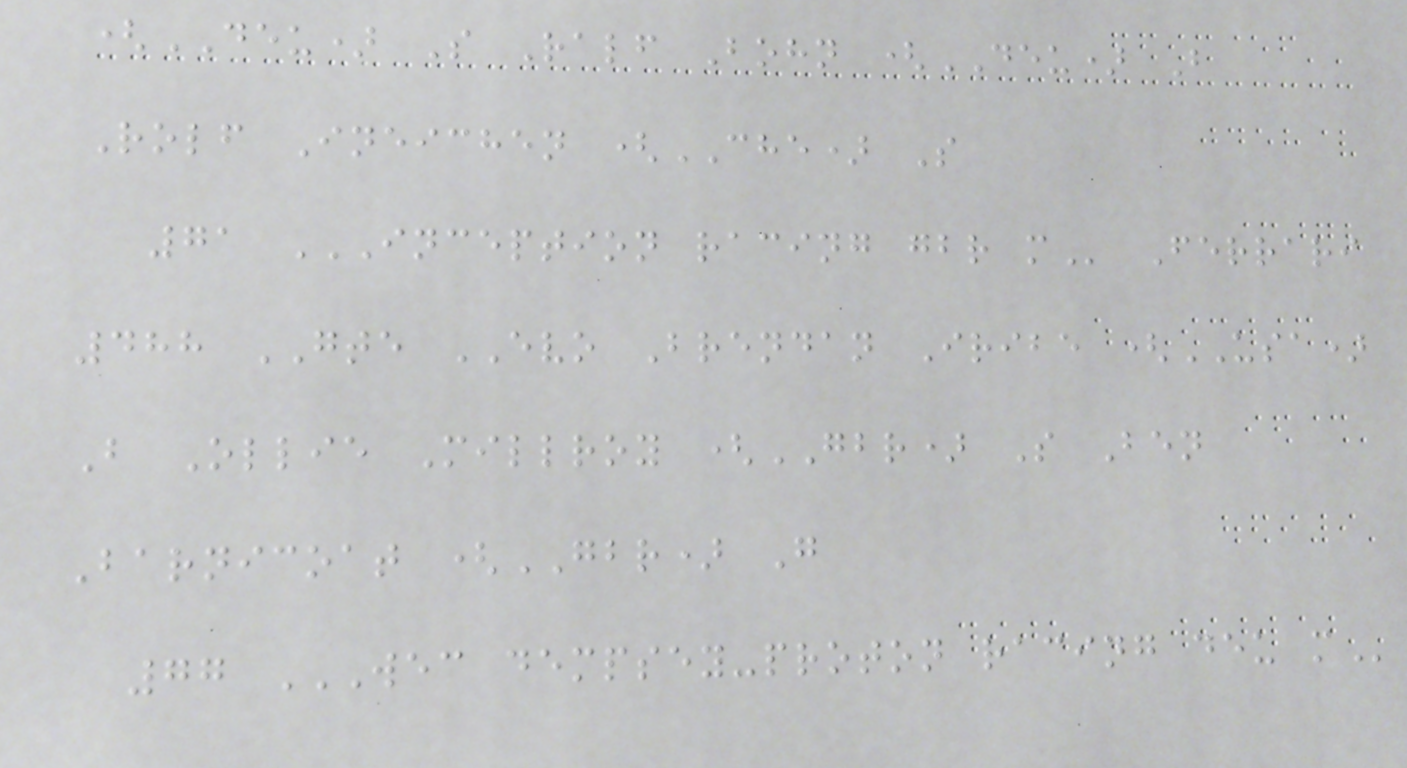(DEU) S Ralf Bohn (DEU) B
Rolf Ineichen (CHE) S
71 INCEPTION RACING GBR M Ferrari
488 GTE EVO Brendan Iribe (USA)
B Ollie Millroy (GBR) S Ben
Barnicoat (GBR) G
77 WEC DEMPSEY-PROTON RACING DEU M
